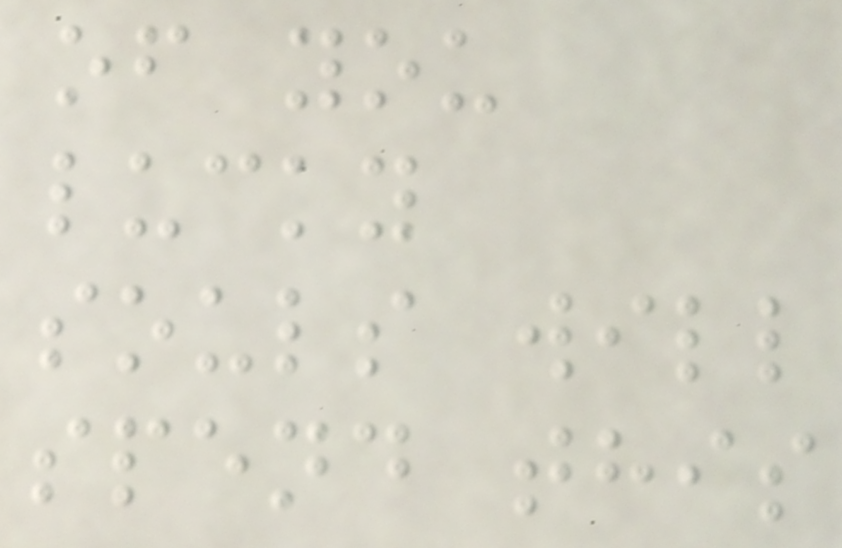of you
lucky
souls will
spend this
